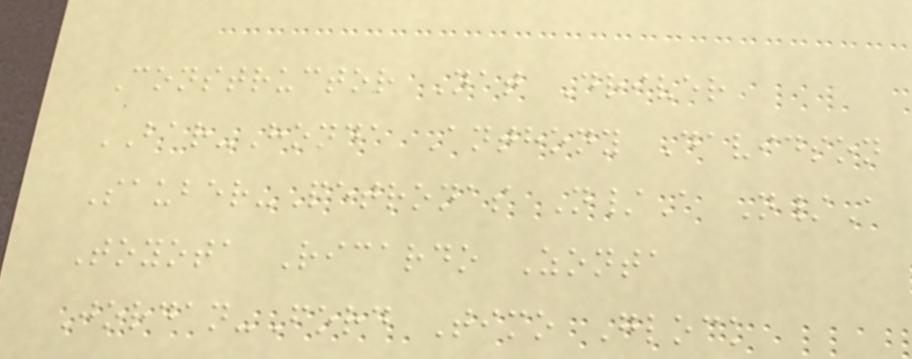Constructor Nat Driver
BAR-Honda Anthony Davidson
Sauber-Petronas N/A N/A
Toyota Ricardo Zonta
Jordan-Ford Timo Glock
